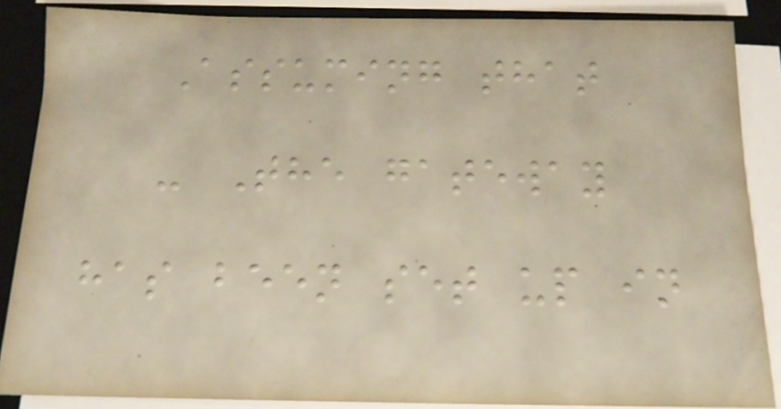Assuming that
- The gateway
has been set up in
